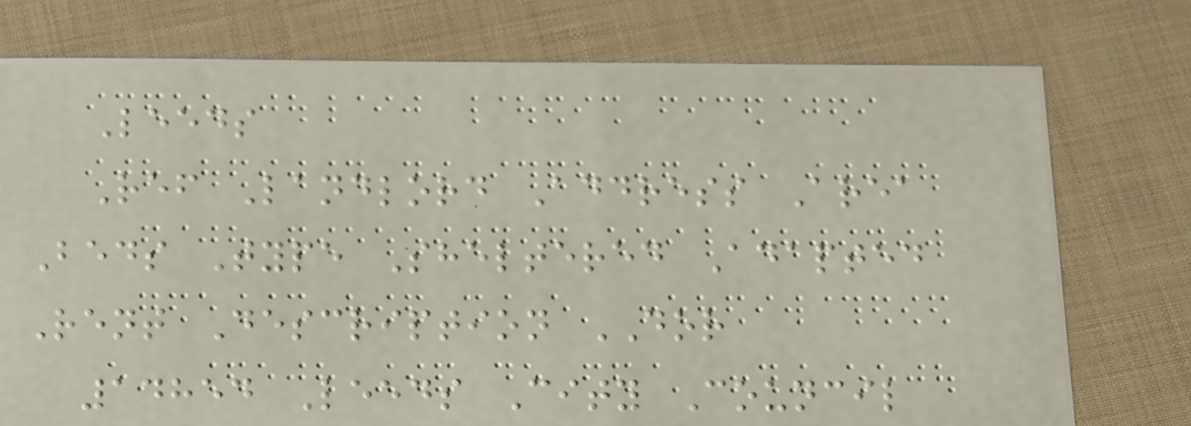Leeds
Ref Landlord Address Area
Beds Type Sheltered Adapted
Rent Description DOR
14854 Leeds City Council
